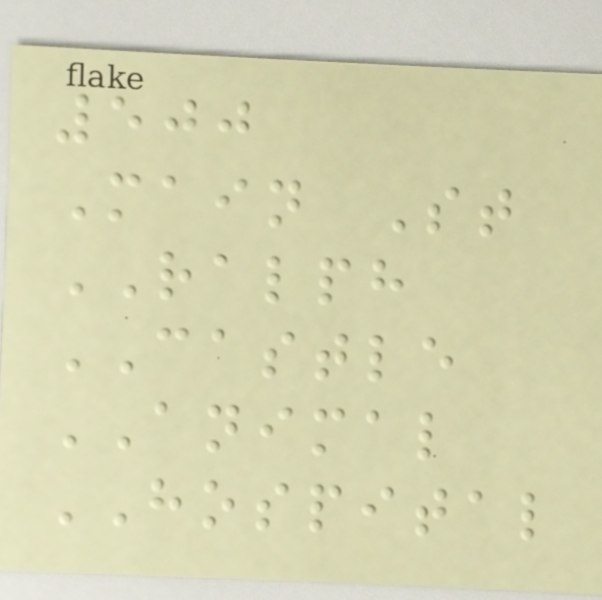500
Main St
RALPH
CASTLE
ANIMAL
HOSPITAL
